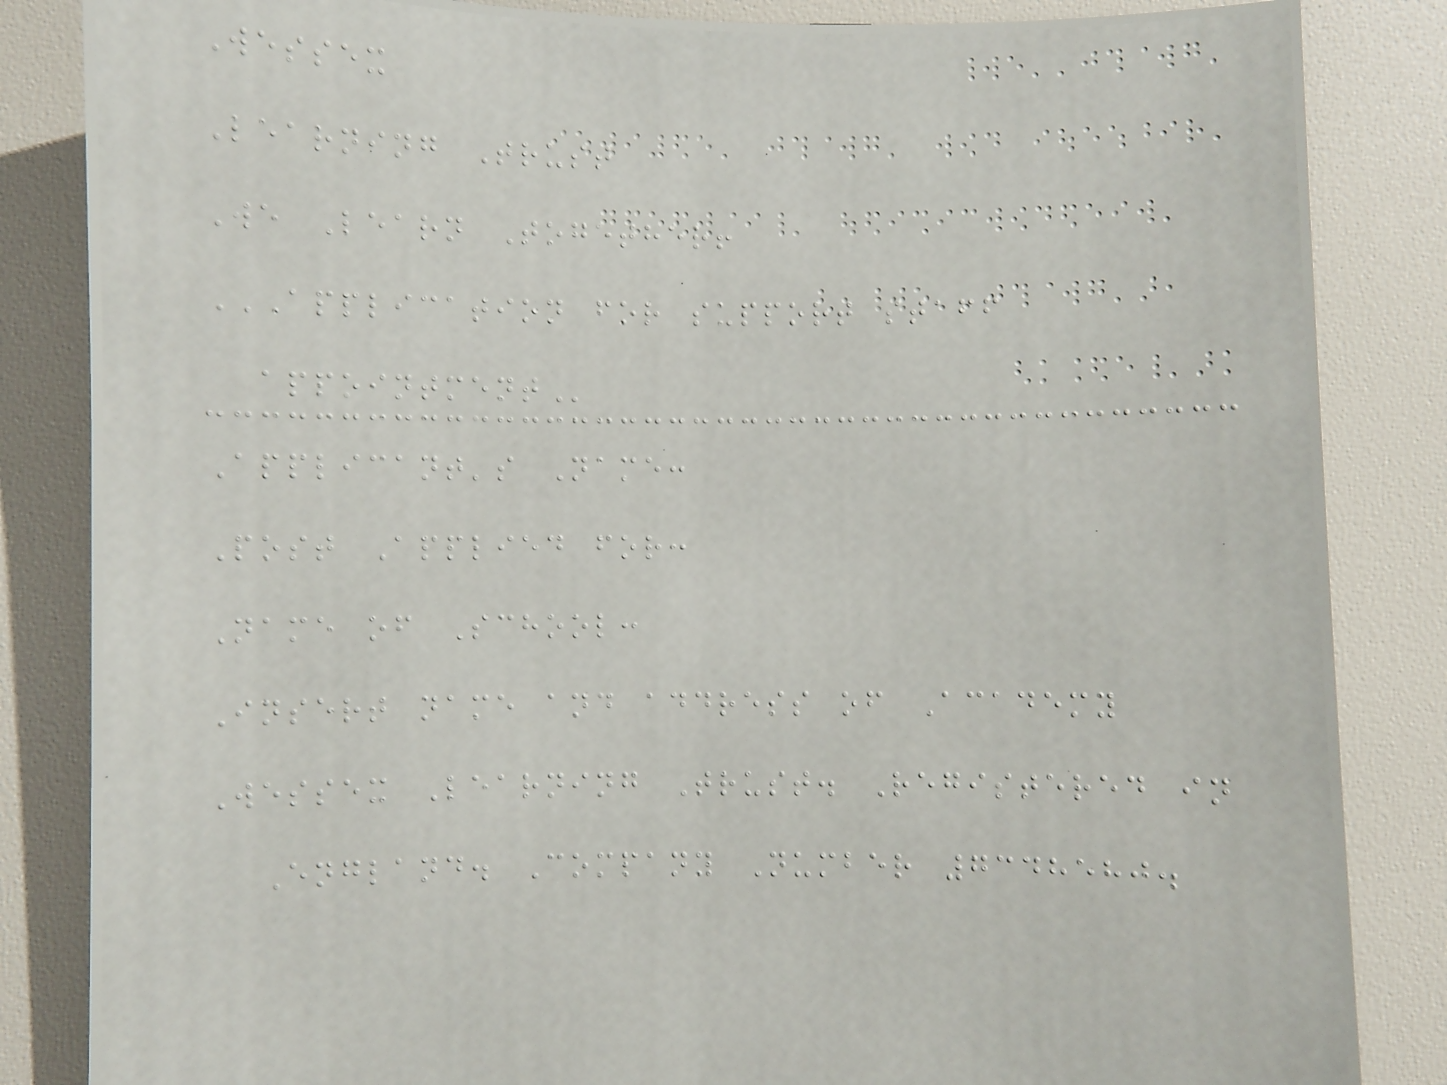Wessex
Learning Trust
We Learn Together!
APPLICATION FOR SUPPORT STAFF
APPOINTMENT
Applicant's Name:
Post Applied for:
Name of School:
Insert name and address of Academy
Wessex Learning Trust. Registered in
England. Company Number 7348580.
